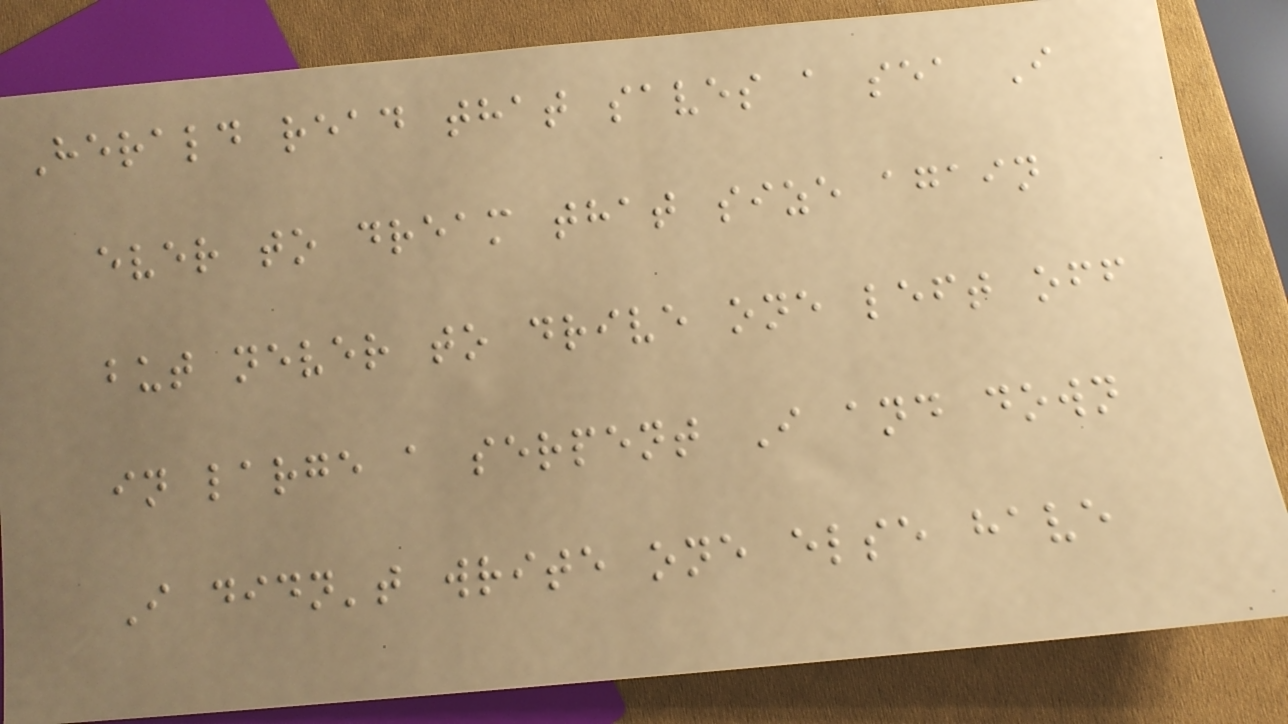Herald read that saves a sea I
ever to dream that size again
but never to drive one left off
in large a serpent I and down
I didn't write one else have
